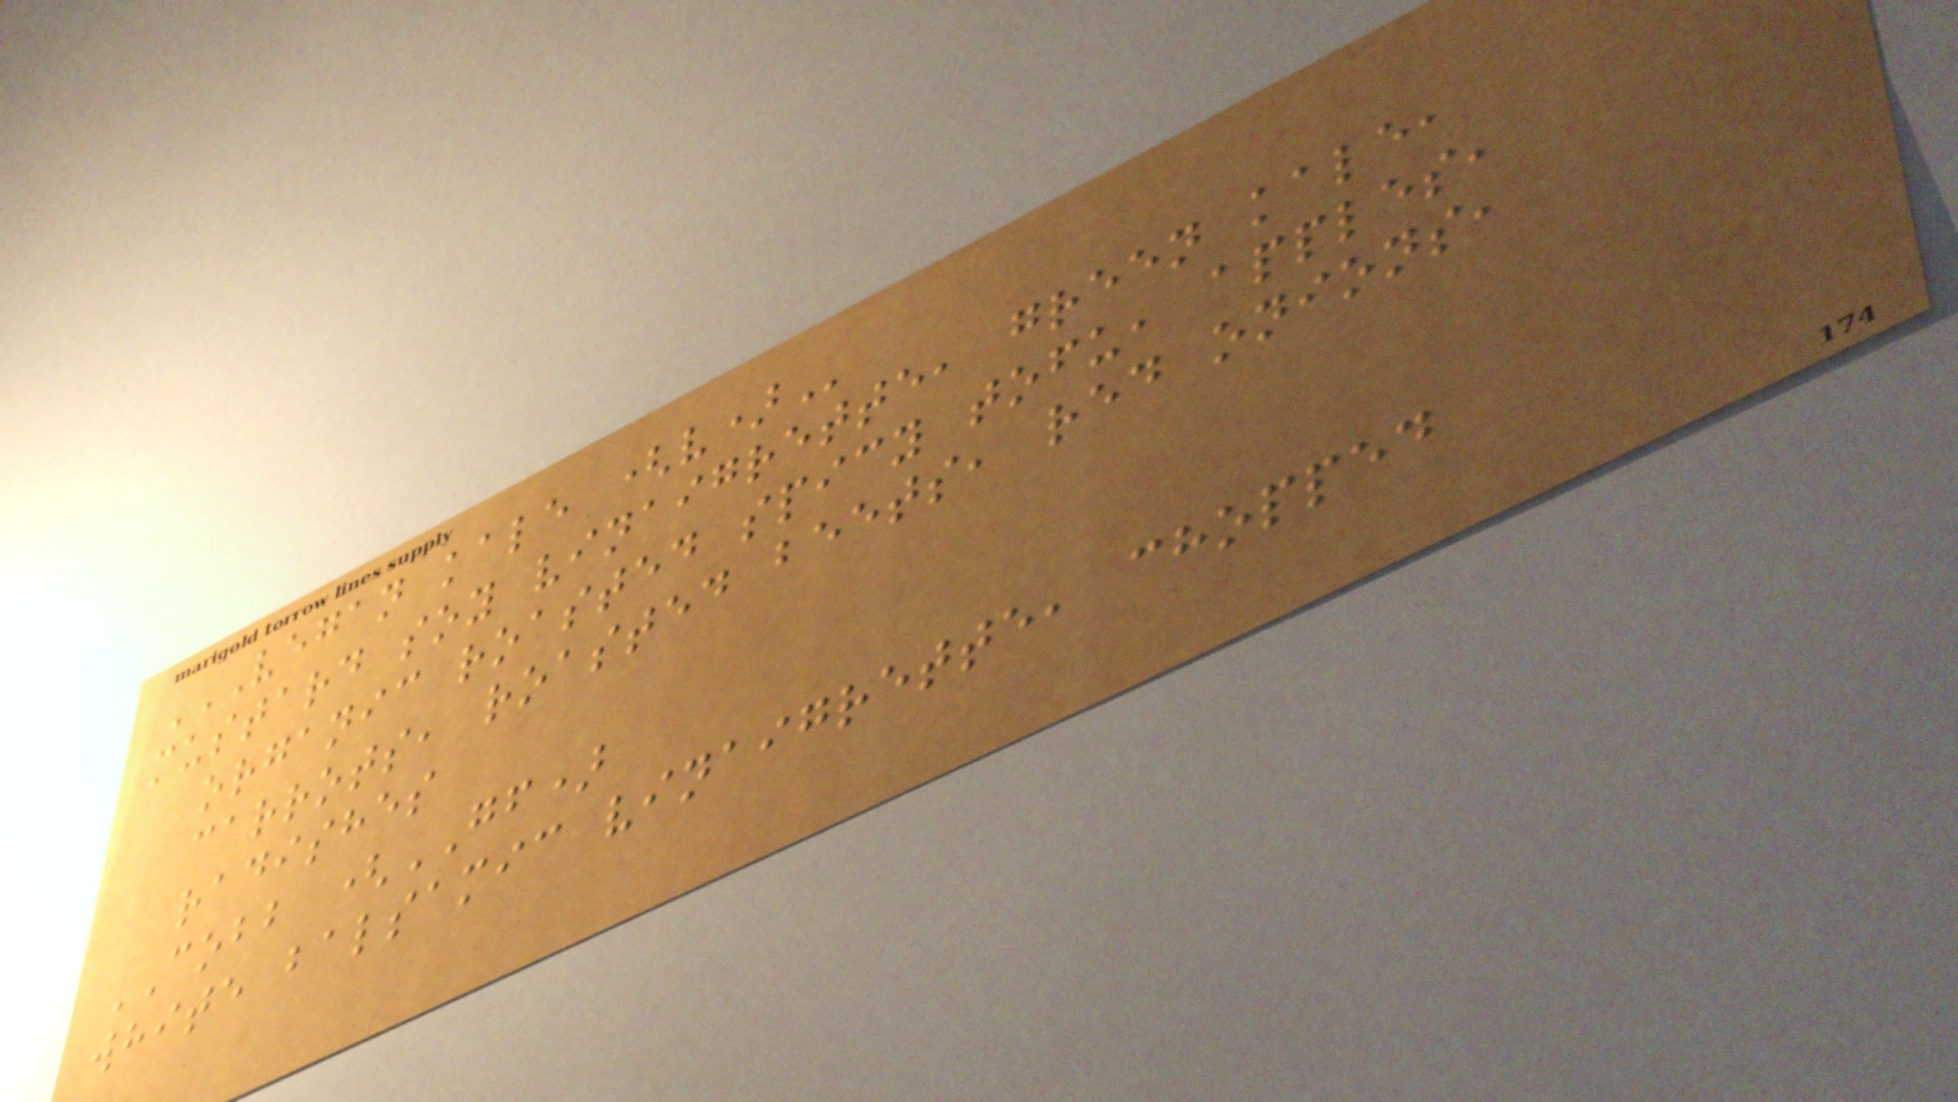VEGAN KALE (V)
mustard soy vinaigrette, green kale,
organic roasted spicy tofu, apples,
carrots, roasted beets, red onions,
radishes
COBB (GF)
white balsamic vinaigrette, chopped
